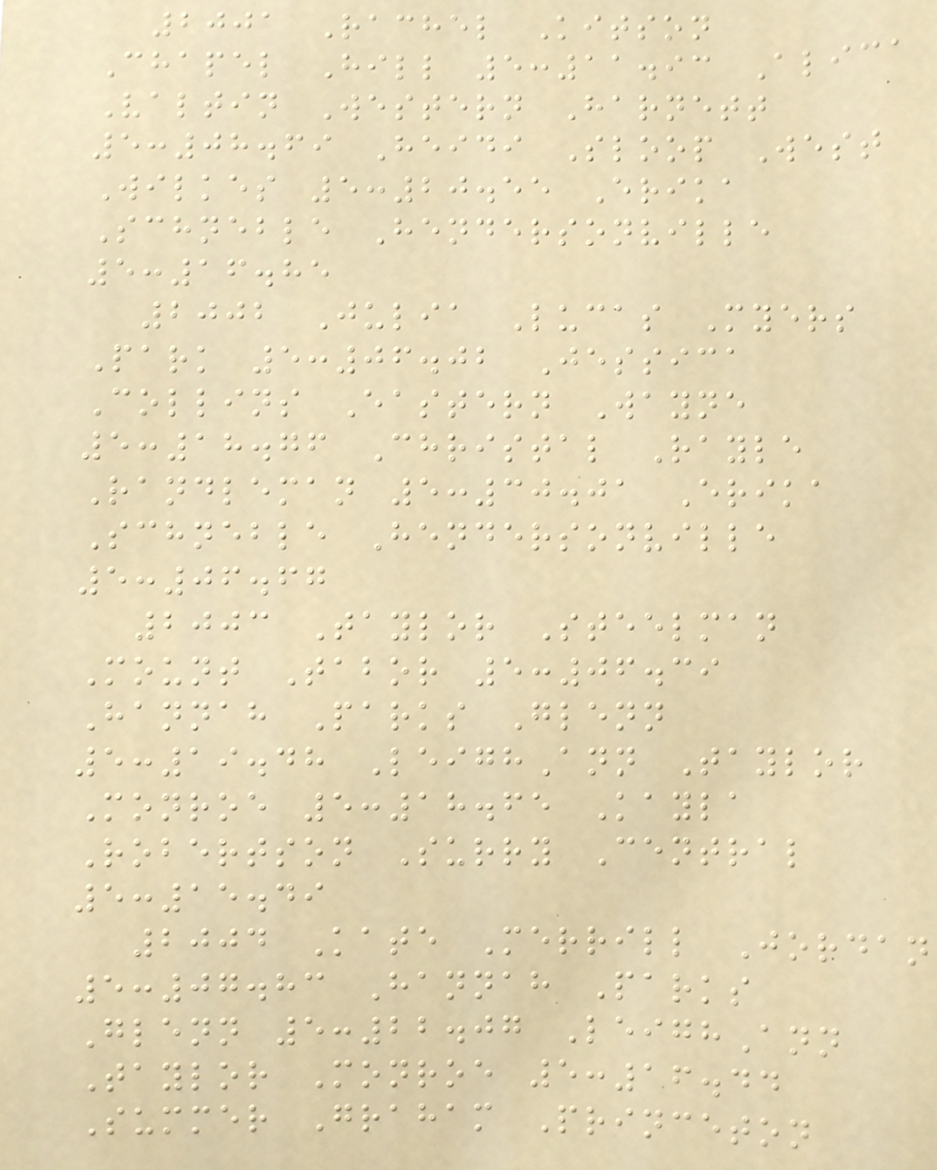2001 Rachel Kitson
Chapel Hill 5:11.93 Alica
Valtin Western Harnett
5:08.69 Heidi Sloop West
Wilkes 5:20.55 Erika
Schneble Hendersonville
5:16.85
2002 Julia Lucas Myers
Park 5:06.02 Jessica
Collins Eastern Wayne
5:18.76 Christal Rayle
Randleman 5:30.01 Erika
Schneble Hendersonville
5:06.67
2003 Taylor Steelman
Mount Tabor 5:06.39
Hannah Parks Glenn
5:19.48 LeighAnn Taylor
Monroe 5:18.65 Kayla
Robertson Surry Central
5:15.49
2004 Kate Merrill Jordan
5:07.83 Hannah Parks
Glenn 5:22.07 LeighAnn
Taylor Monroe 5:16.44
Summer Graham Princeton
